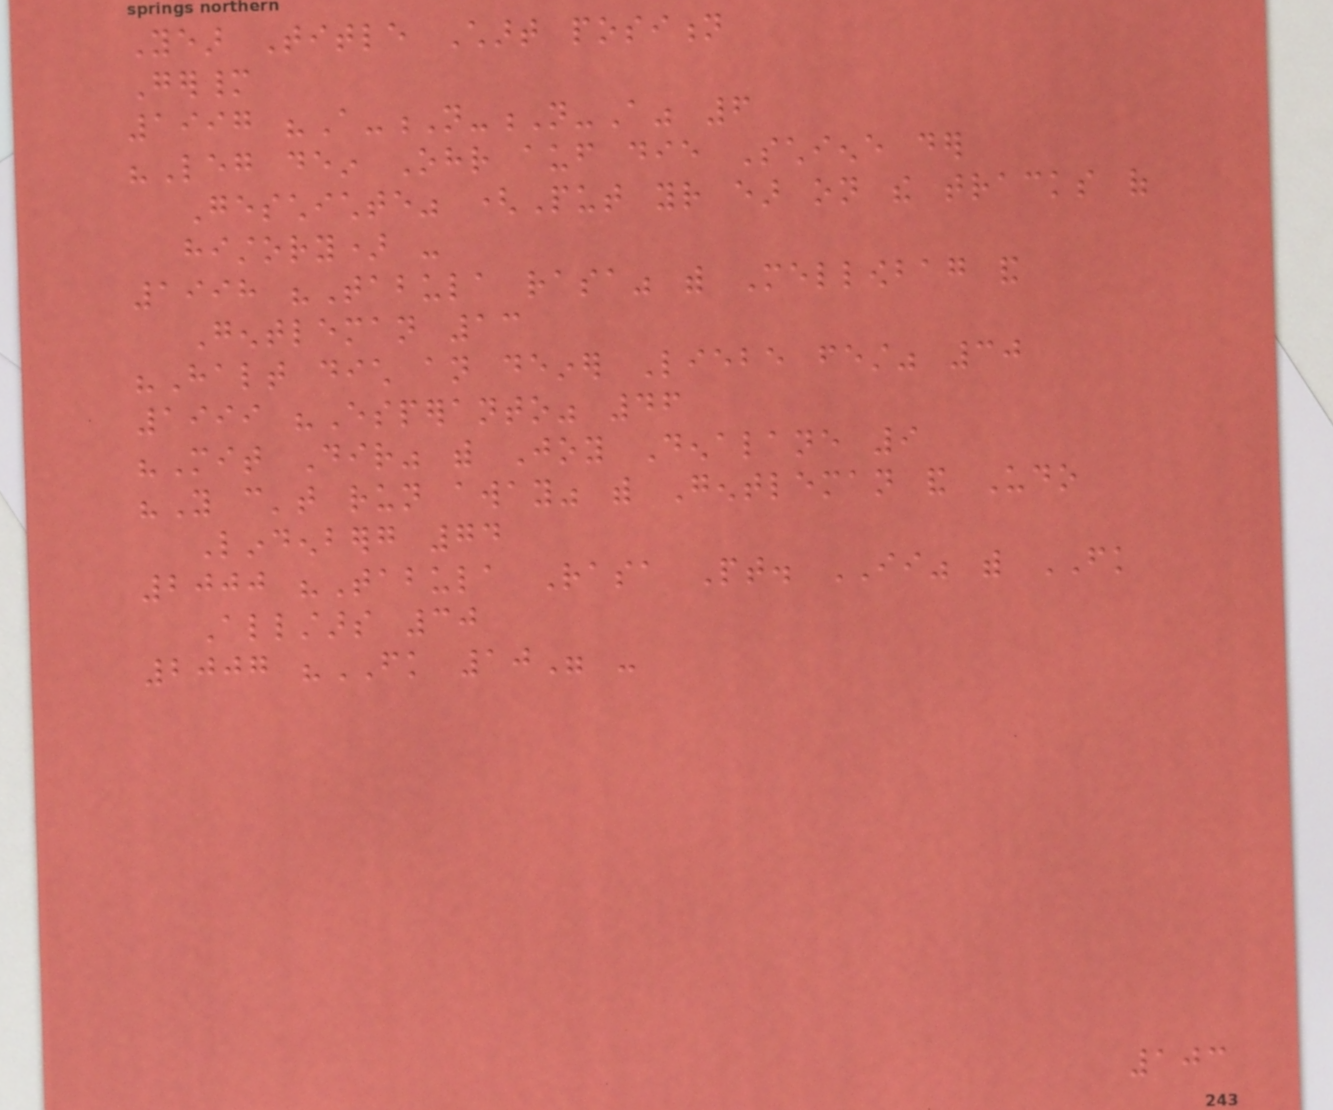Year Title Chart position
Germany
1997 "A-N-N-A" 6
"Leg dein Ohr auf die Schiene der
Geschichte" (Put your ear on the tracks of
history) -
1998 "Tabula rasa" with Mellowbag and
Gentleman 13
"Halt dich an deiner Liebe fest" 30
1999 "Esperanto" 46
"Mit Dir" with Joy Denalane 9
"You can't run away" with Gentleman and Udo
Lindenberg 74
2000 "Tabula Rasa Pt. II" with FK
Allstars 30
2007 "FK 10" -
103
